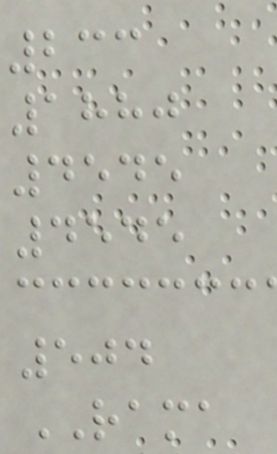233
1880
4545
4545
504
RAMA
